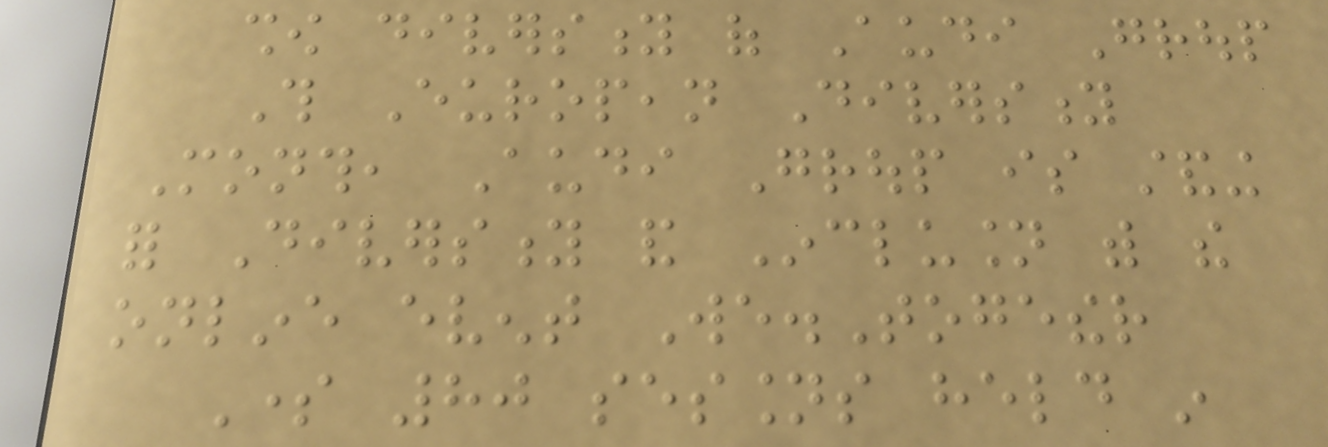show diversity of Audi Group
This European Diversity
Month, Audi Group is standing
for Diversity and Inclusion with the
online event We.Together
Some 80 sessions held in
